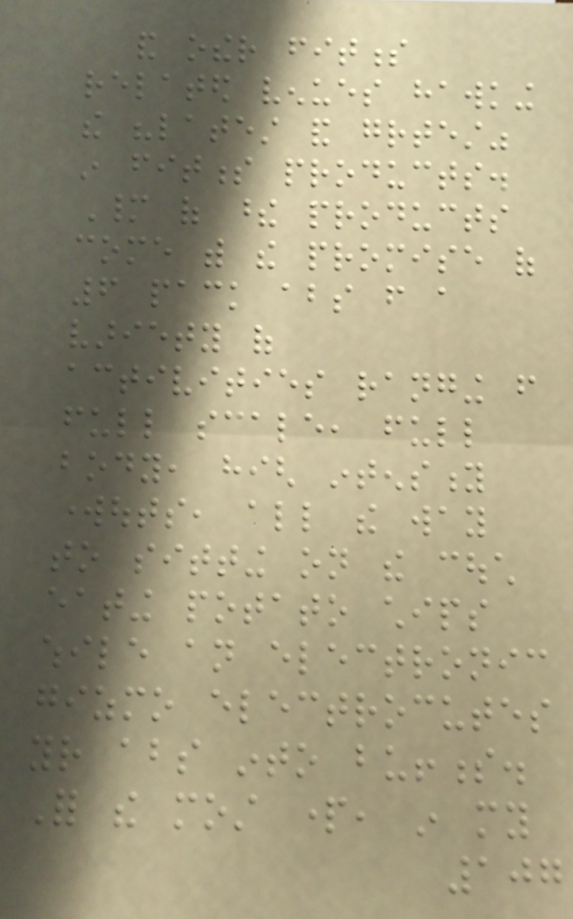and other fitness
related venues hawking
the "latest and greatest"
in fitness products.
Many of these products
come with the promise of
6 pack abs from a
variety of
activities ranging from
full scale, full
body, high intensity
workouts, all the way
to sitting on the couch
eating potato chips
while an electronic
gizmo electrocutes
your abs into buffness.
For the most part, in my
107
